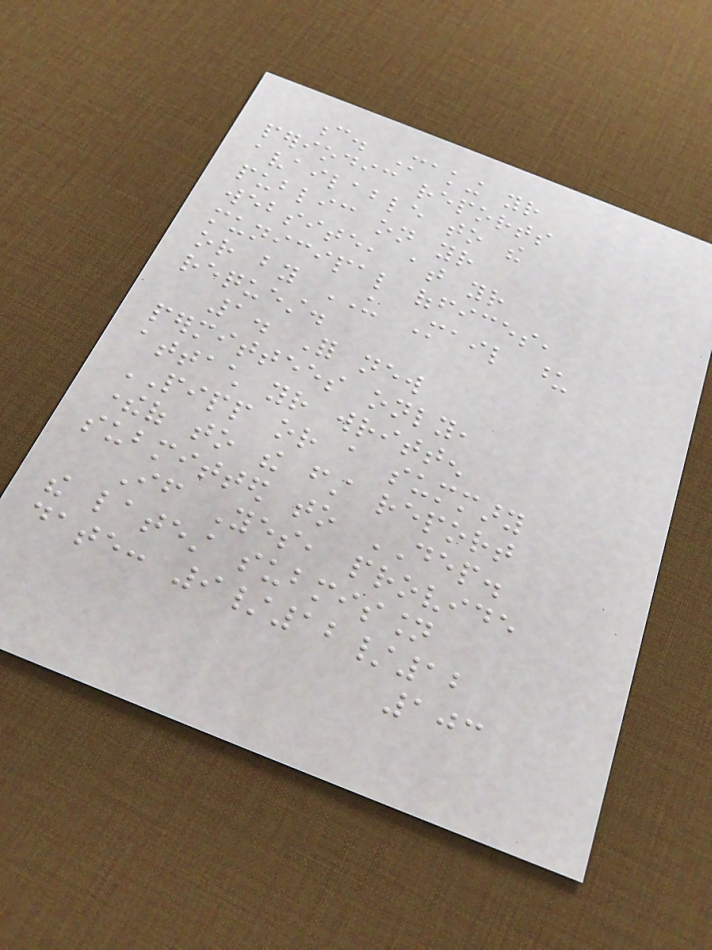c. Making your
periodic reports
available to the
public on your
website, at your
municipal offices,
or by US Mail upon
request.
1. For new
permittees only,
attach your written
PIPP or a summary
thereof to the first report
submitted to DEP.
If Yes, provide
the latest submission
date: 9/12/12
103
